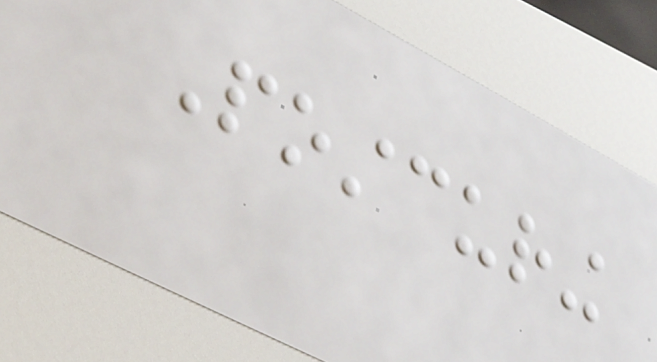Postcuring
